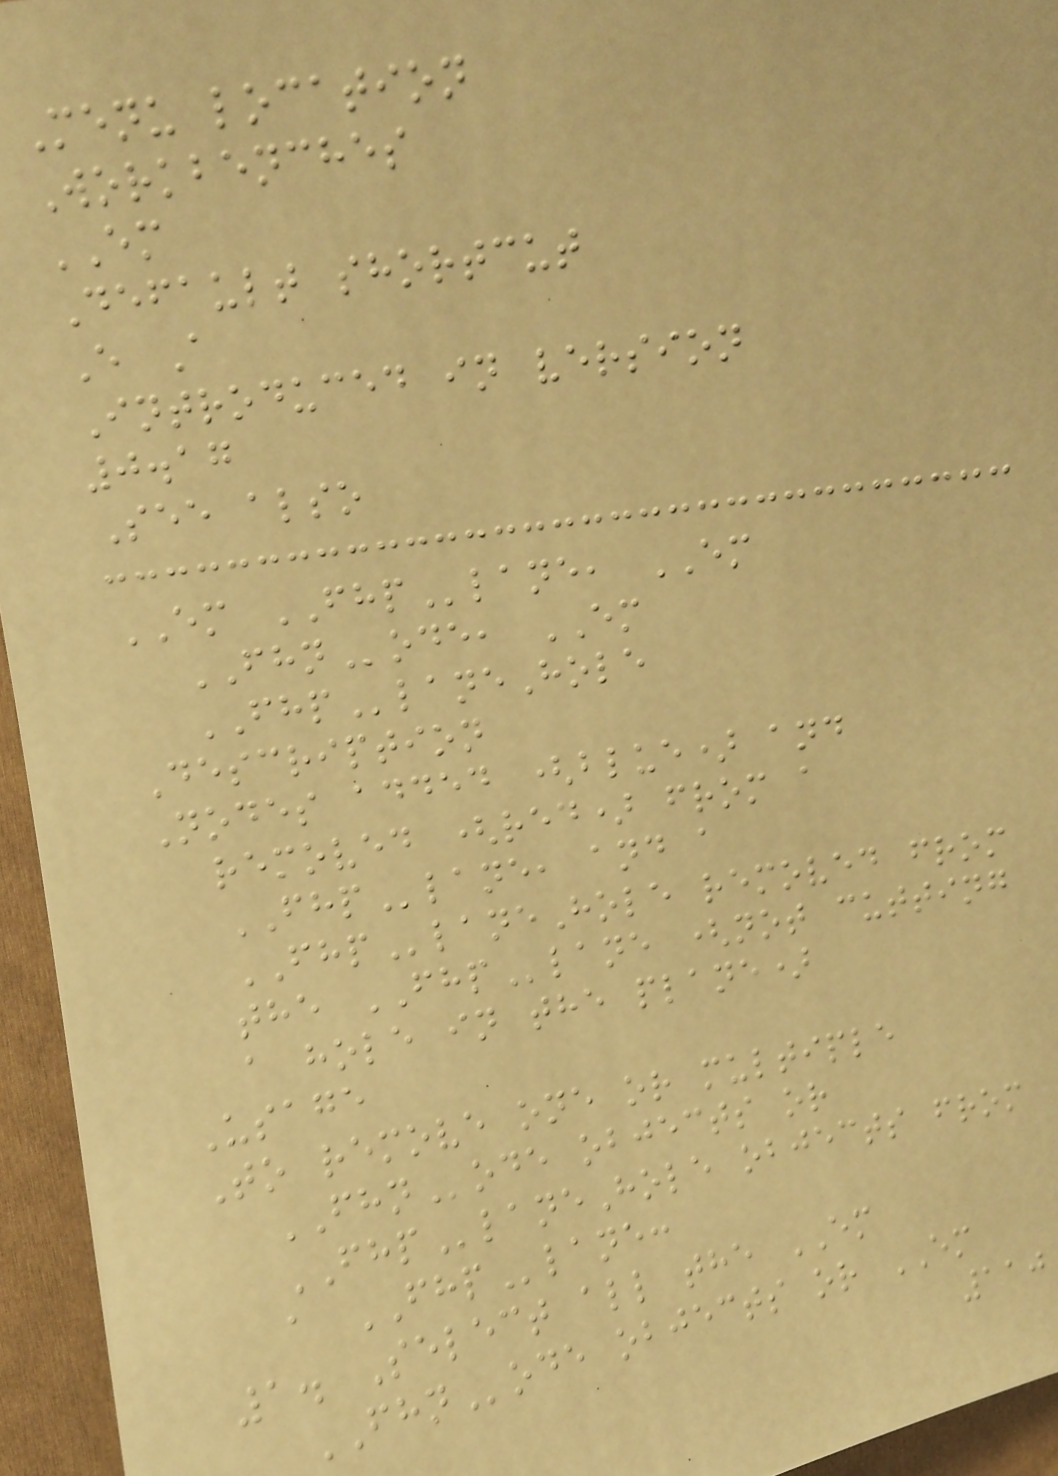Menu location
Workbenches
EM
Default shortcut
E A
Introduced in version
0.17
See also
EM FHPlane, EM
FHNode, EM
FHPlaneHole
Description
Nodes added (blue) and
removed (red) from a
FHPlane, and a
FHPlaneHole removed from
the FHPlane (not cutting
a hole in the plane)
Usage
To remove one or multiple
FHNode objects or
FHPlaneHole objects from
a FHPlane:
1. Select all the EM
FHNode objects or EM
110
